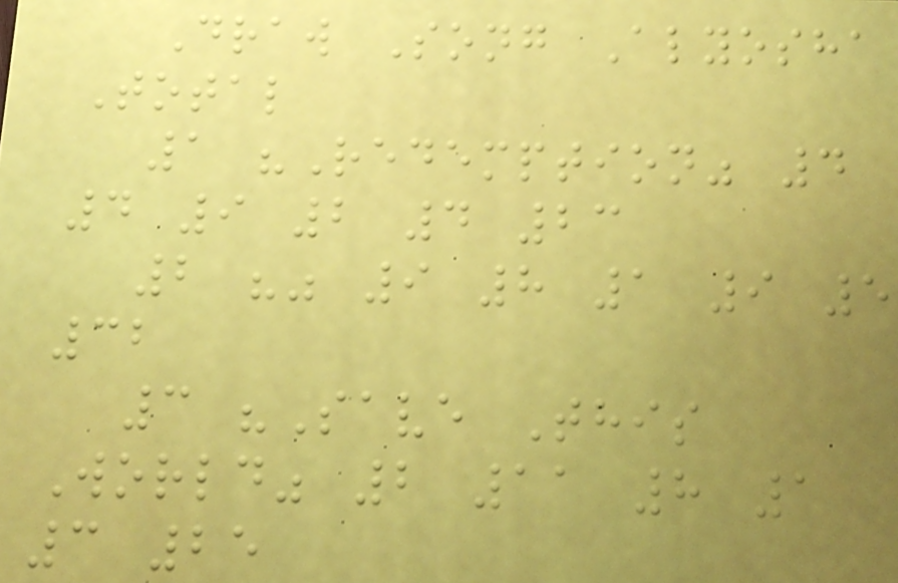Draw Song Alyosha
Total
1 "Redemption" 4
4 9 2 4 23
2 "" 9 8 1 9 5
32
3 "Save This
World" 2 11 8 1
3 25
